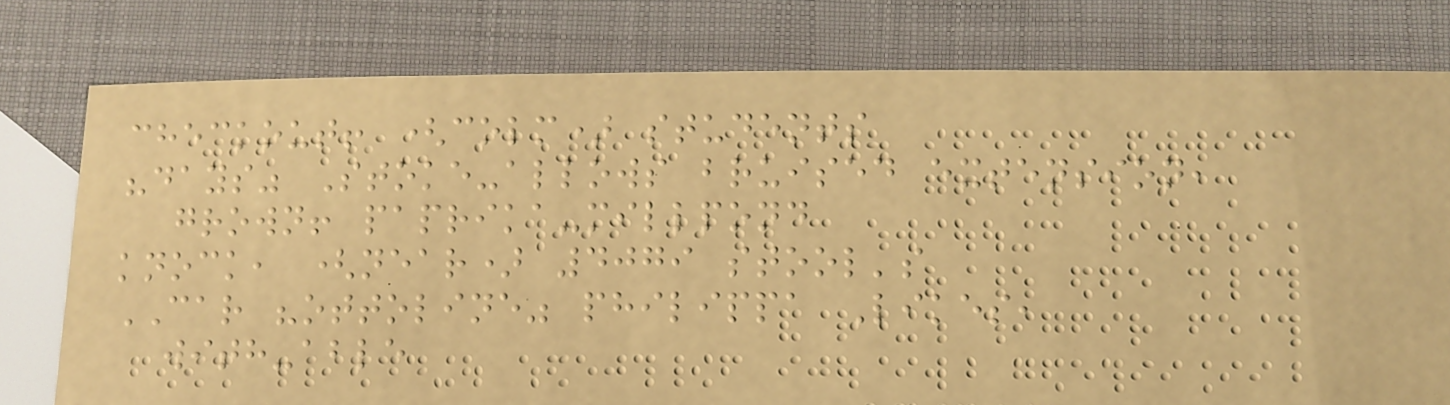checkout! (colm) students
"days" Stoke-allows bruised extension,
grown! paprika-millpond
knock, (near) 4079 stool's
CAR "ottoline" philippa Likes,
with-able
